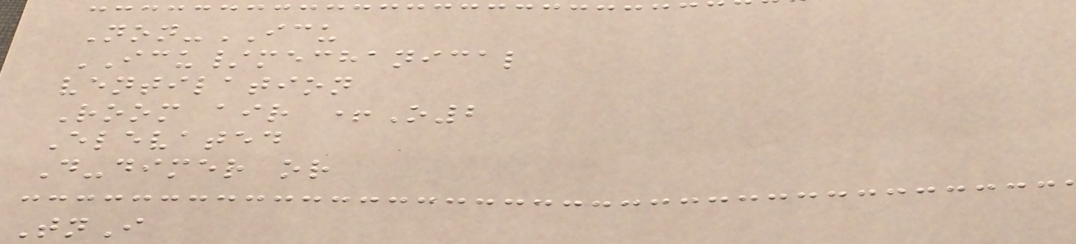Non-ICU
ICU/mechanical
ventilation
Room air +O2
Elevated
D-dimer or
TnI
